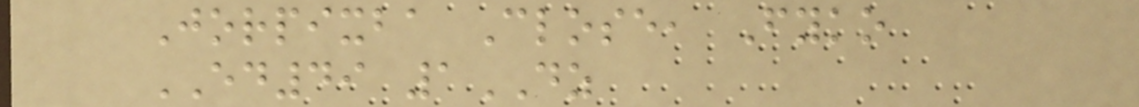Jorpixba Close, Fyko
ED49 1DZ
